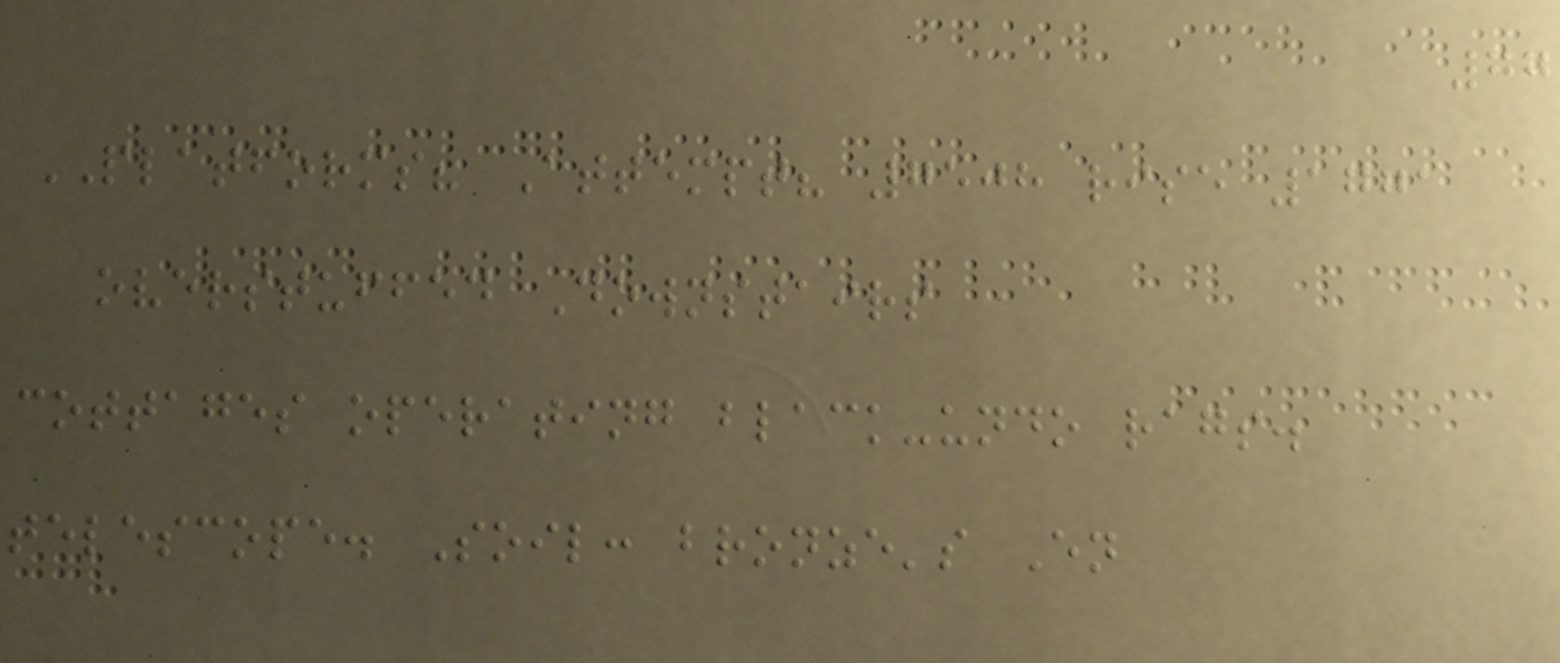77
PLATFORMS? Attempt? 7508 rise 1771
overstuffed Downstairs
cottages operating black-undo rags.
telescope. Soil: bronze's En
